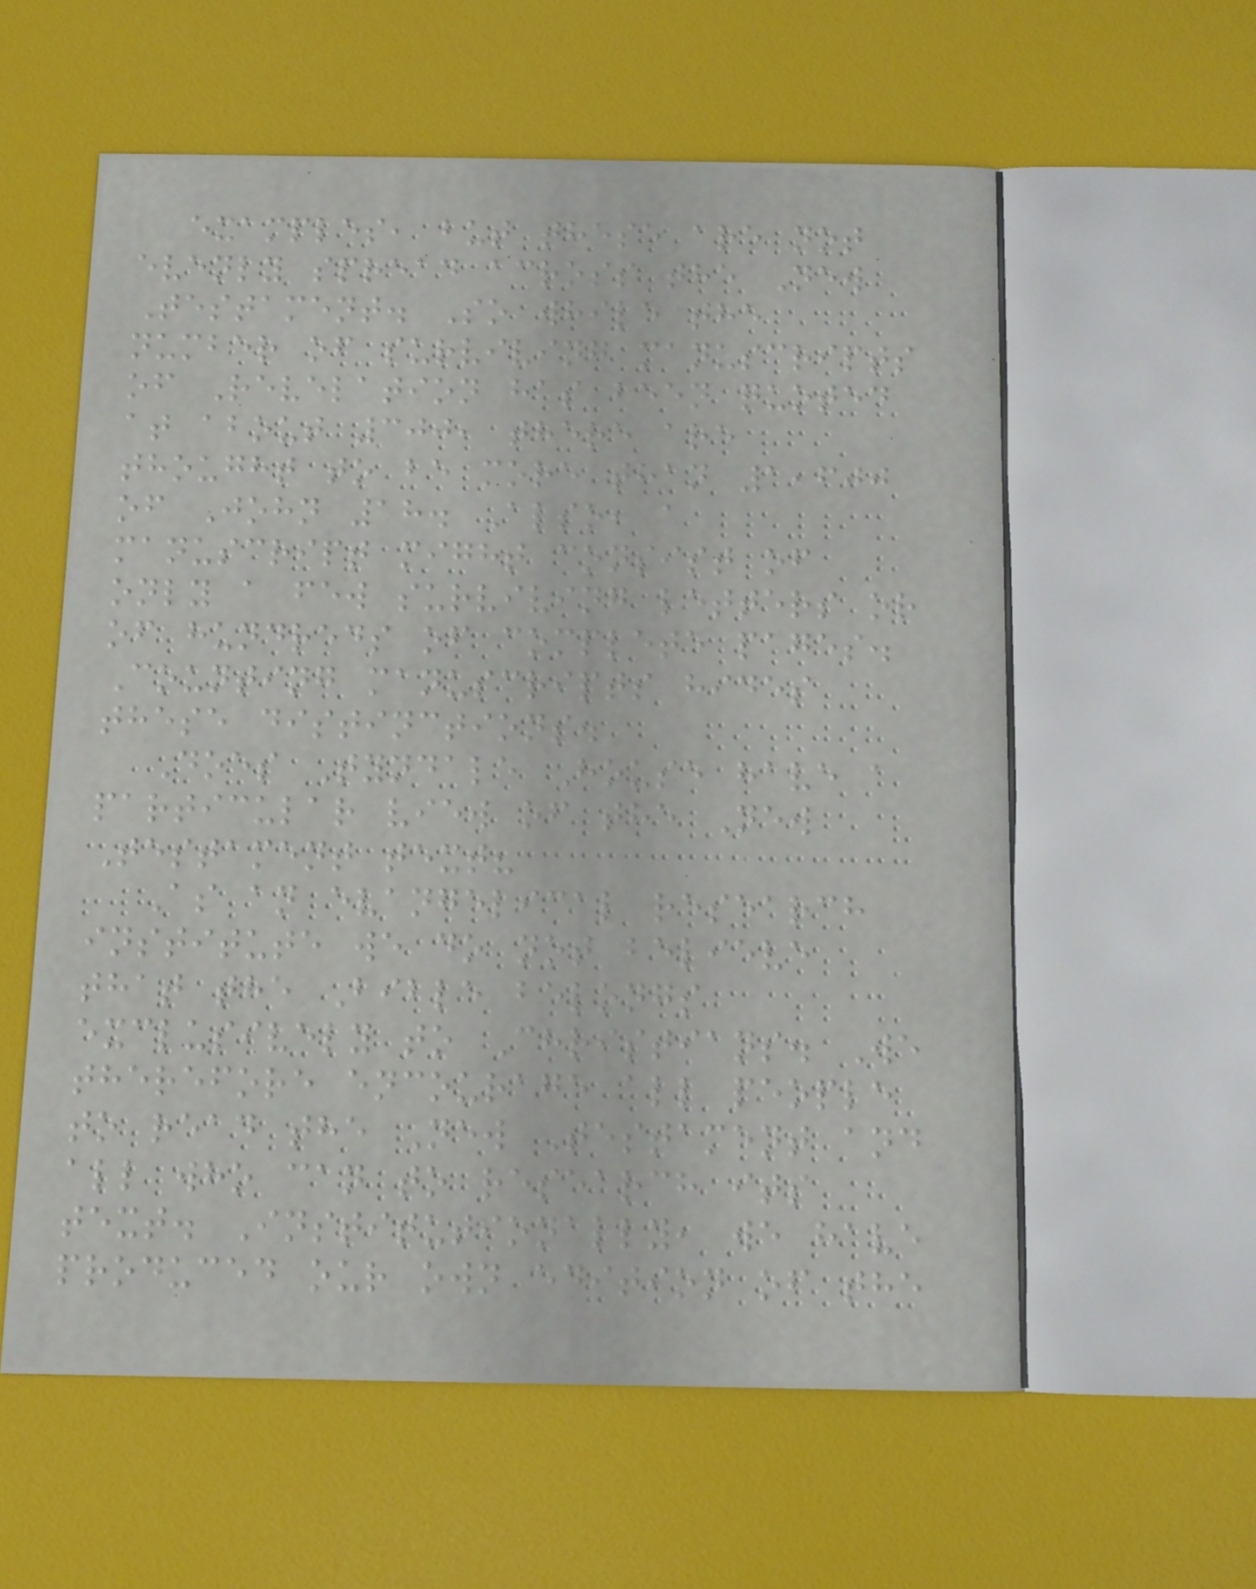examples, but these are not
evenly spread across the New
Testament. So while the
number of surviving manuscripts
of Revelation has been quoted
at about 300, there are
thought to be more than 1,600
of John 18. Also, a
manuscript might consist of
only a few surviving letters or
of hundreds of complete pages.
Counting manuscripts hides
these distinctions.
Does Tyndale House have a
particular view of the New
Testament text?
As an evangelical research
institute we do not believe
that the Bible belongs
exclusively to Christians. We
therefore encourage all people
to read the New Testament and
all who can to research its
text. Institutionally, we have
produced our own edition of the
